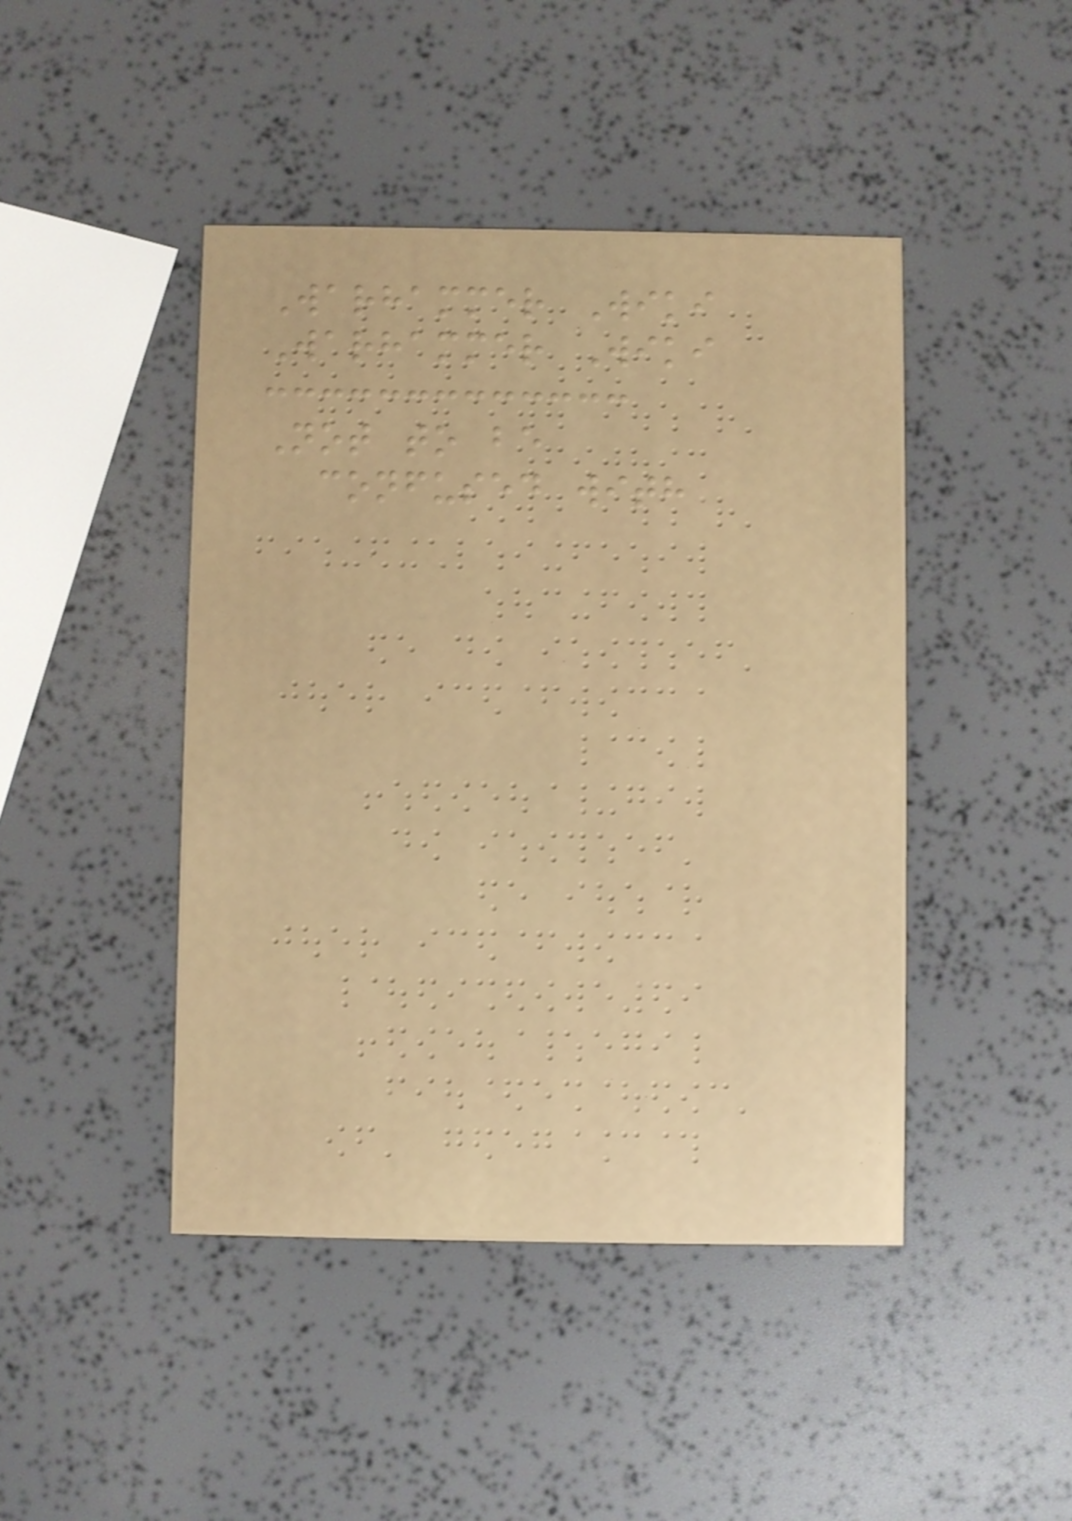Warhammer Wiki
Warhammer Wiki
Not to be
confused with
